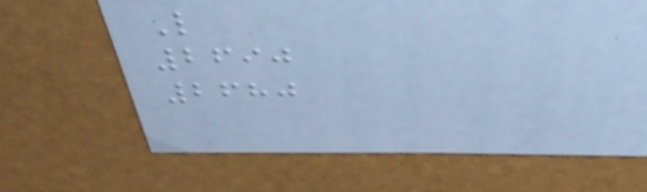L
2690
2680
